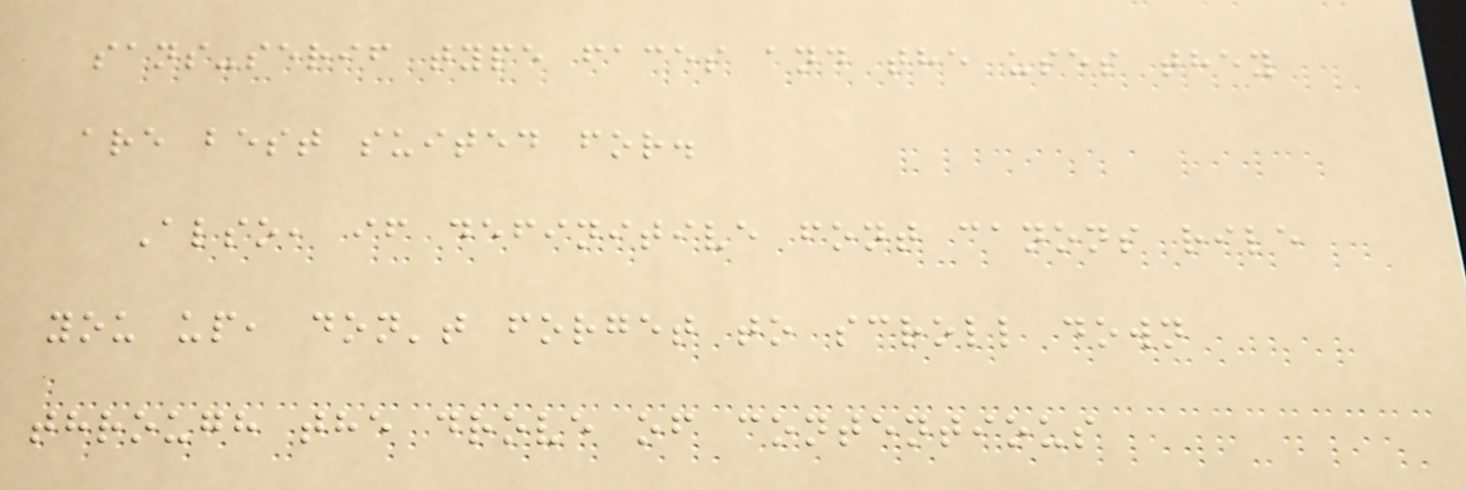sans-serif type faces and the uses they
are best suited for.
Also, if definitive font canons rile
you up, don't forget to scroll down
through the drove of contentious
